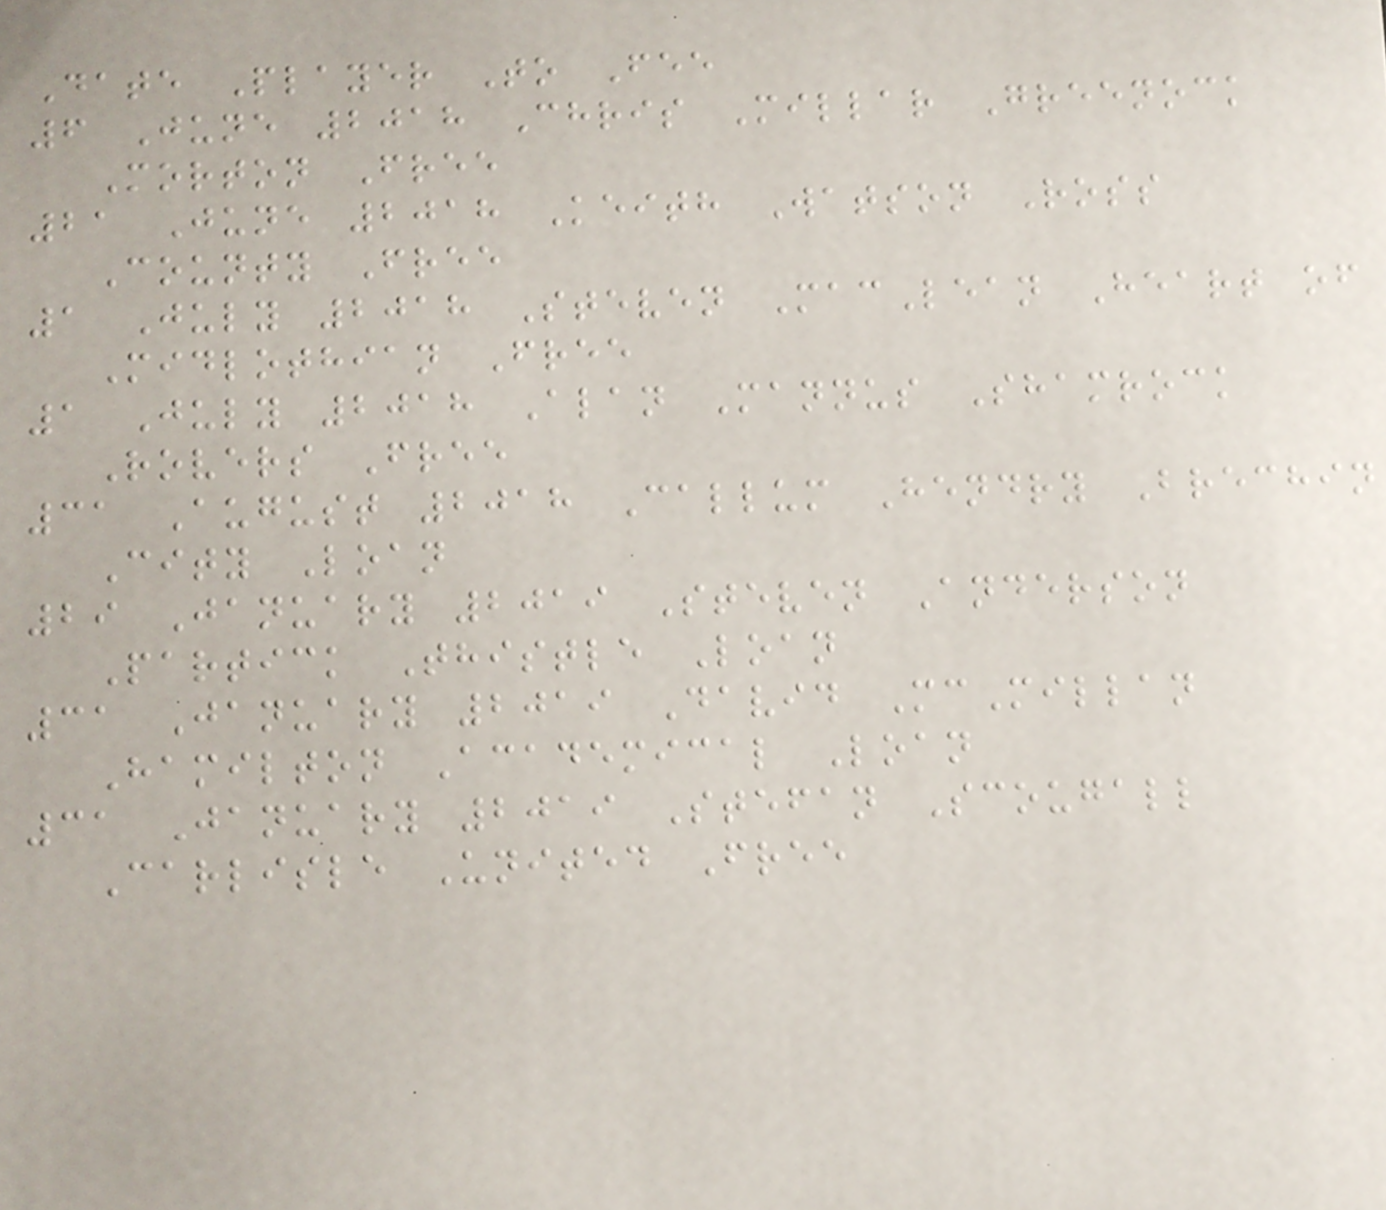Date Player To Fee
6 June 2018 Chris Millar Greenock
Morton Free
21 June 2018 Keith Watson Ross
County Free
1 July 2018 Steven MacLean Heart of
Midlothian Free
1 July 2018 Alan Mannus Shamrock
Rovers Free
31 August 2018 Callum Hendry Brechin
City Loan
29 January 2019 Steven Anderson
Partick Thistle Loan
31 January 2019 David McMillan
Hamilton Academical Loan
31 January 2019 Stefan Scougall
Carlisle United Free
